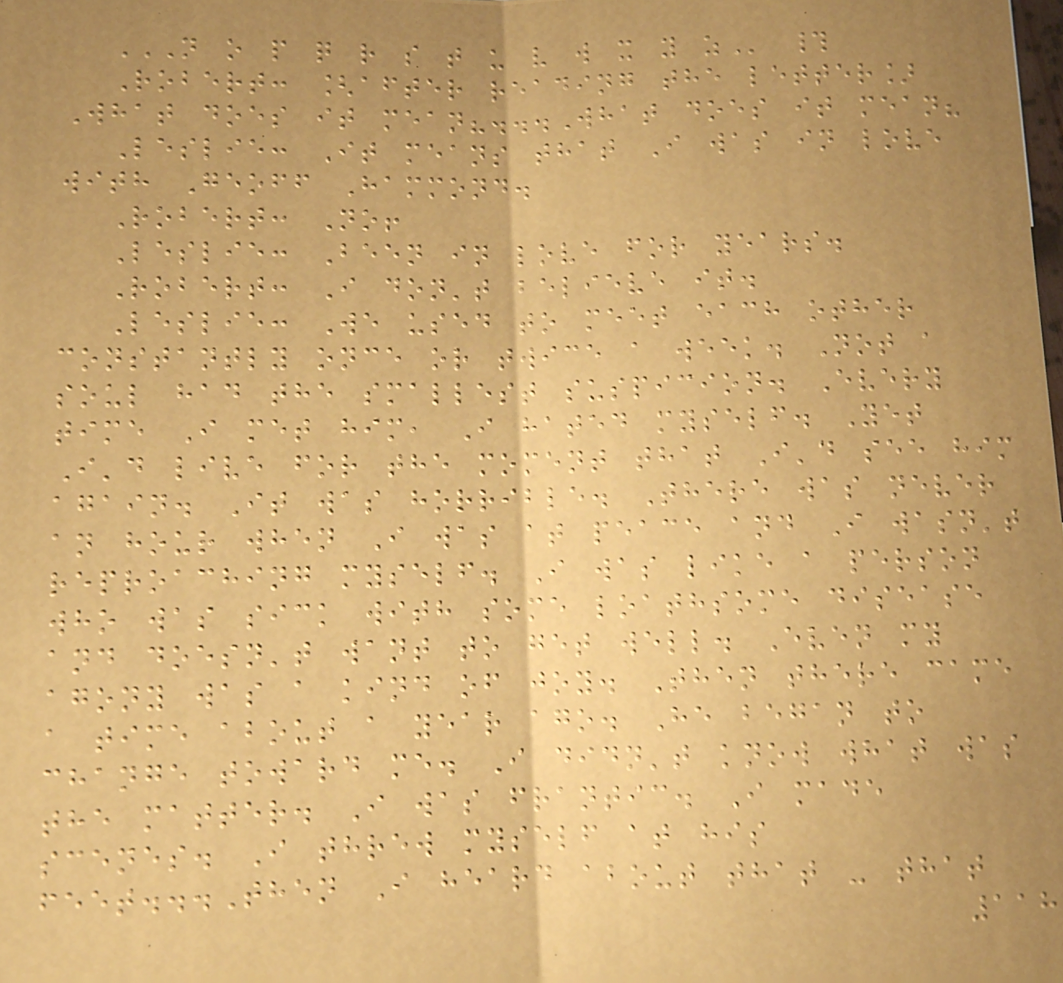N O P Q R S T U V W X Y Z #
Robert: [after reading the letter]
What does it mean?...What does it mean?
Leslie: It means that I was in love
with Geoff Hammond.
Robert: No!
Leslie: Been in love for years.
Robert: I don't believe it.
Leslie: We used to meet each other
constantly once or twice a week. Not a
soul had the smallest suspicion. Every
time I met him, I hated myself. Yet
I'd live for the moment that I'd see him
again. It was horrible. There was never
an hour when I was at peace and I wasn't
reproaching myself. I was like a person
who was sick with some loathsome disease
and doesn't want to get well. Even my
agony was a kind of joy. Then there came
a time about a year ago. He began to
change toward me. I didn't know what was
the matter. I was frantic. I made
scenes. I threw myself at his
feet...Then I heard about that - that
118
